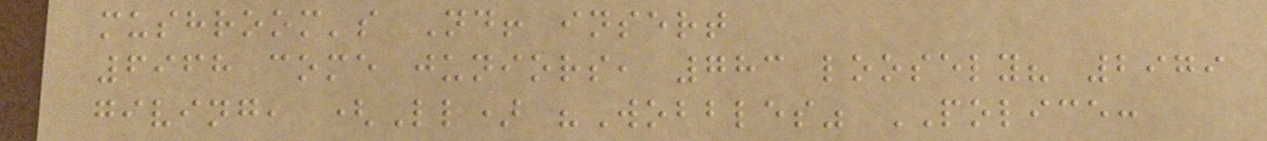mushroom's Nd! insert
6968 come juniors, 783 loosely? 2979
giving, (Ll) "Wobbles" POLICE:
